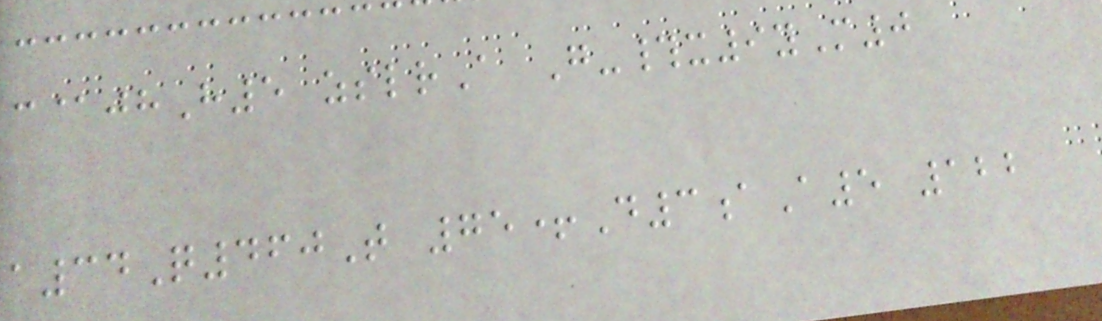c@jhH5 zslrA G-#x9yM0
a34Q460T 75+D3aA5 122
